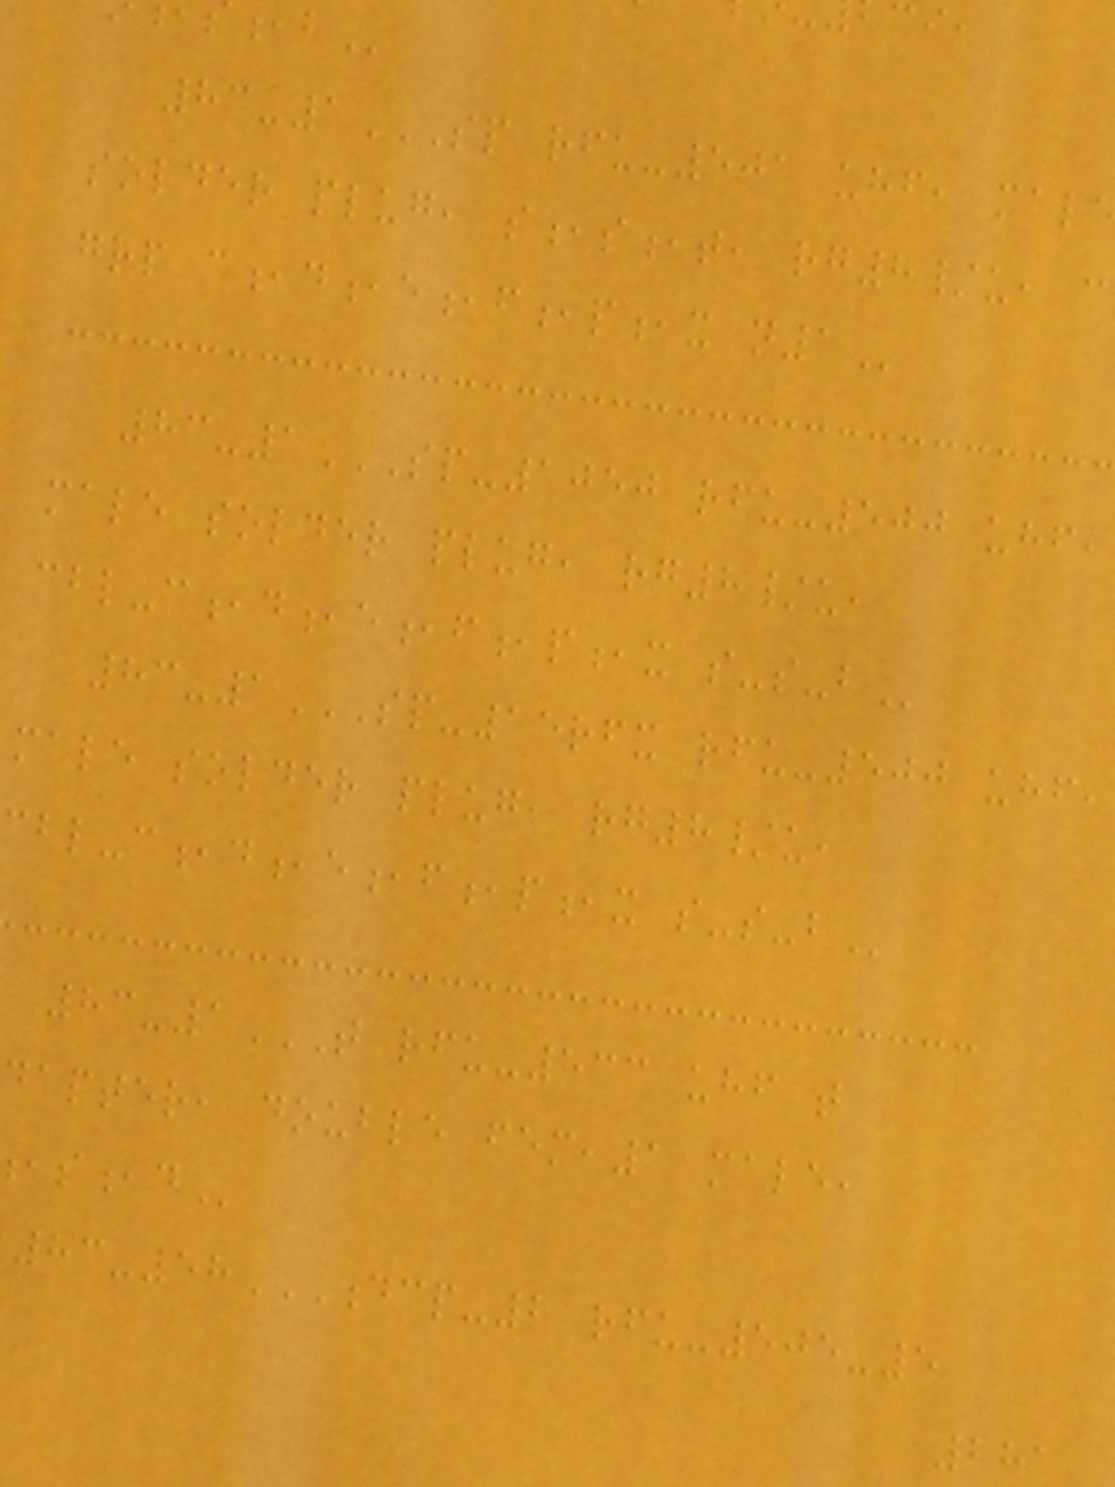solder plug, s,s,t, rg8/u,
grp c,d,e,f,p,x
83-1SP-1050 RFU-500 UHF,
male solder plug, rg8/u,
cbl-c,d,e,f,p,x
83-1SP-15RFX RFU-500 UHF,
male solder plug, rg8/u,
cbl-c,d,e,f,p,x
83-1T RFU-533 UHF T
dapter, double fem,1 male,
83-58DCP-2 RFU-505-5
281
